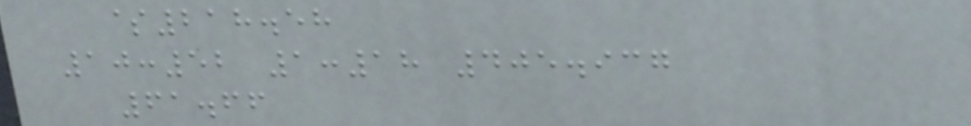$218.58
10:52 1:18 405.937
61.66
